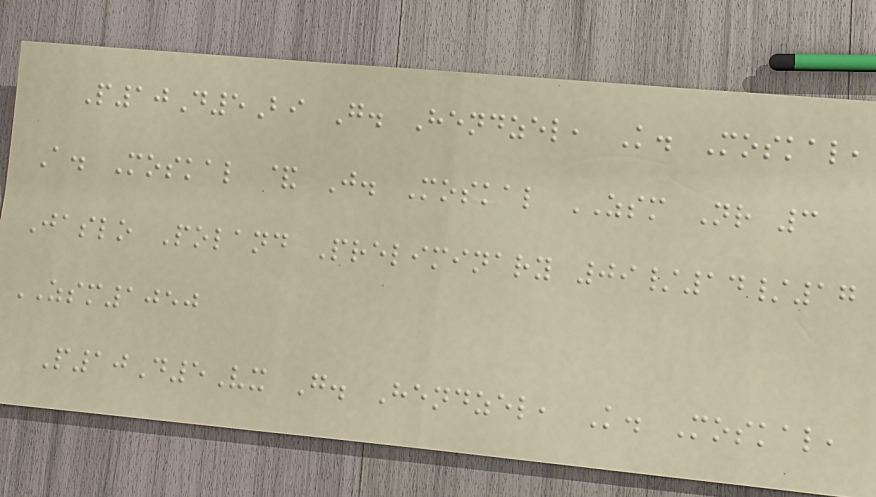P10D5Bi G. Hendzel, K. Moskal,
A. Moskal & J. Moskal ZSM Nr 3
Jaslo Poland Preliminary 09/14/17
ZSM1050
P10D5Vx G. Hendzel, K. Moskal,
